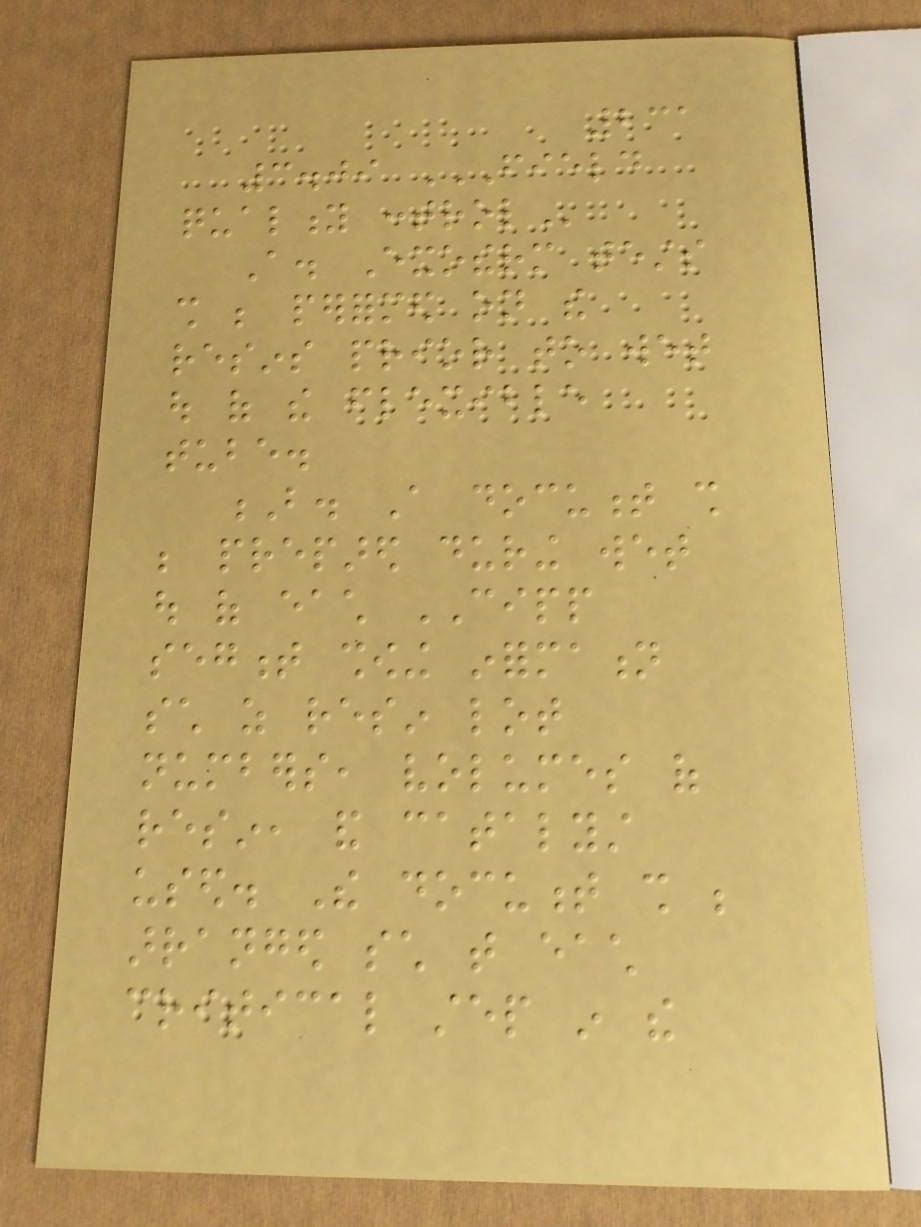231
3.09 FIELD
QUALITY CONTROL
A. Exotherm tests
shall be performed on the
resins prior to wet
out of the flexible
tube.
B. A document shall
be prepared during wet
out of each CIPP
segment showing information
such as resin lot
numbers, volumes of
resin, and catalyst
used. The document shall be
arranged such that each
critical step in the
